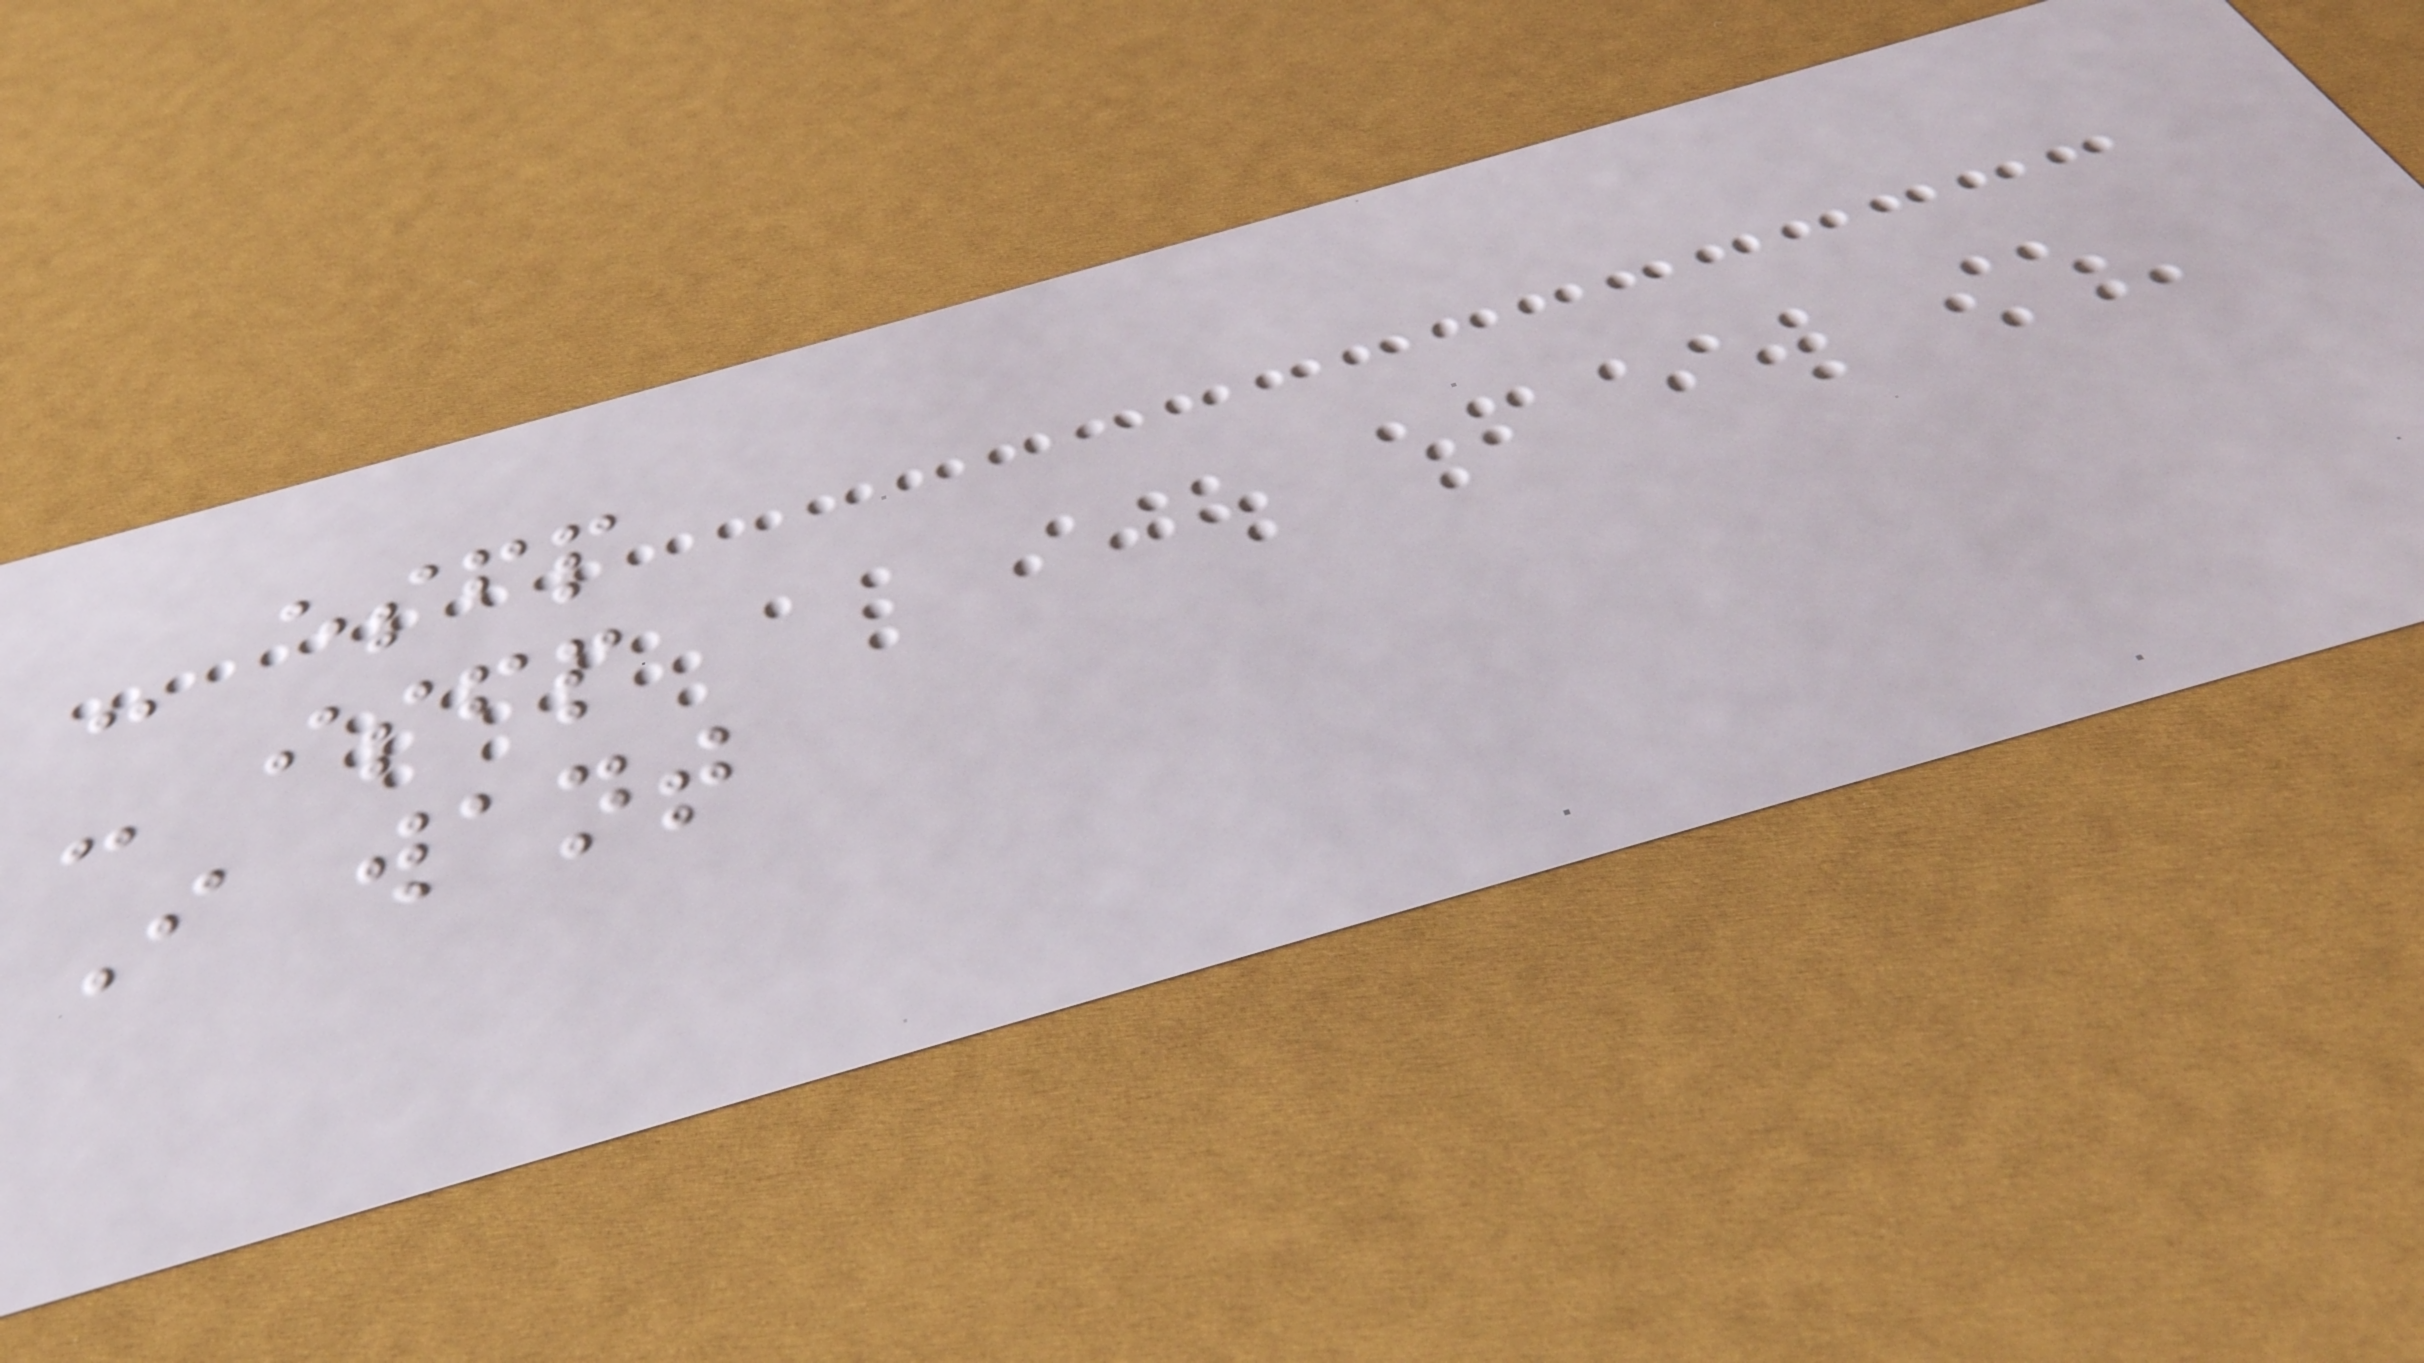- esfp
- isfp
I want
